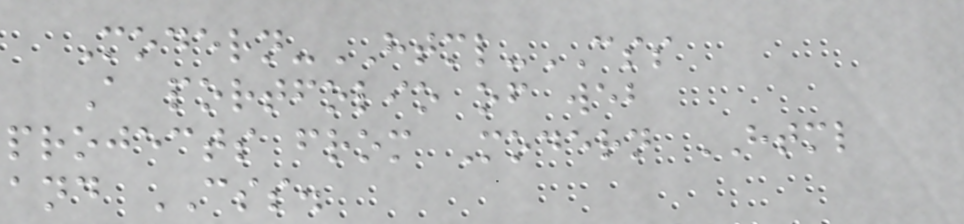Modern-HTML-CSS
A portfolio of web
projects from Modern HTML
and CSS.
